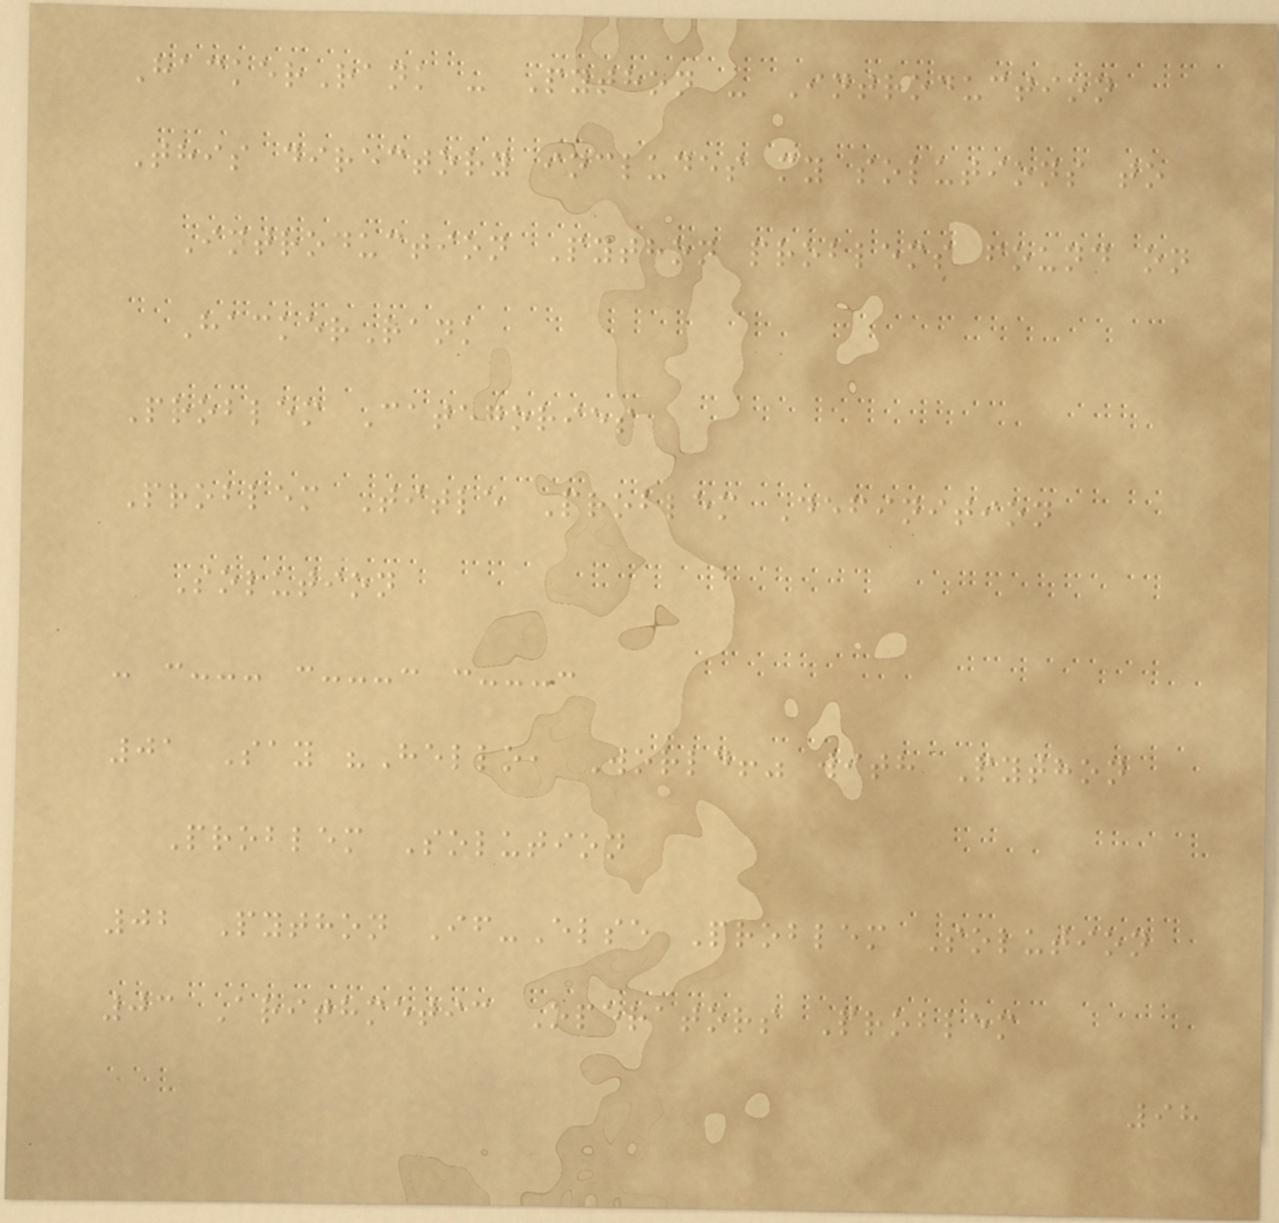HackerRank - Python - Introduction
This directory includes my solutions to
Introduction Python problems found on
HackerRank
Problem Categories
Problem Title Problem Definition
Solution
- :--- :---: :---:
01 Say "Hello, World!" with Python
Problem Solution
02 Python If-Else Problem Solution
03 Arithmetic Operators Problem
98
